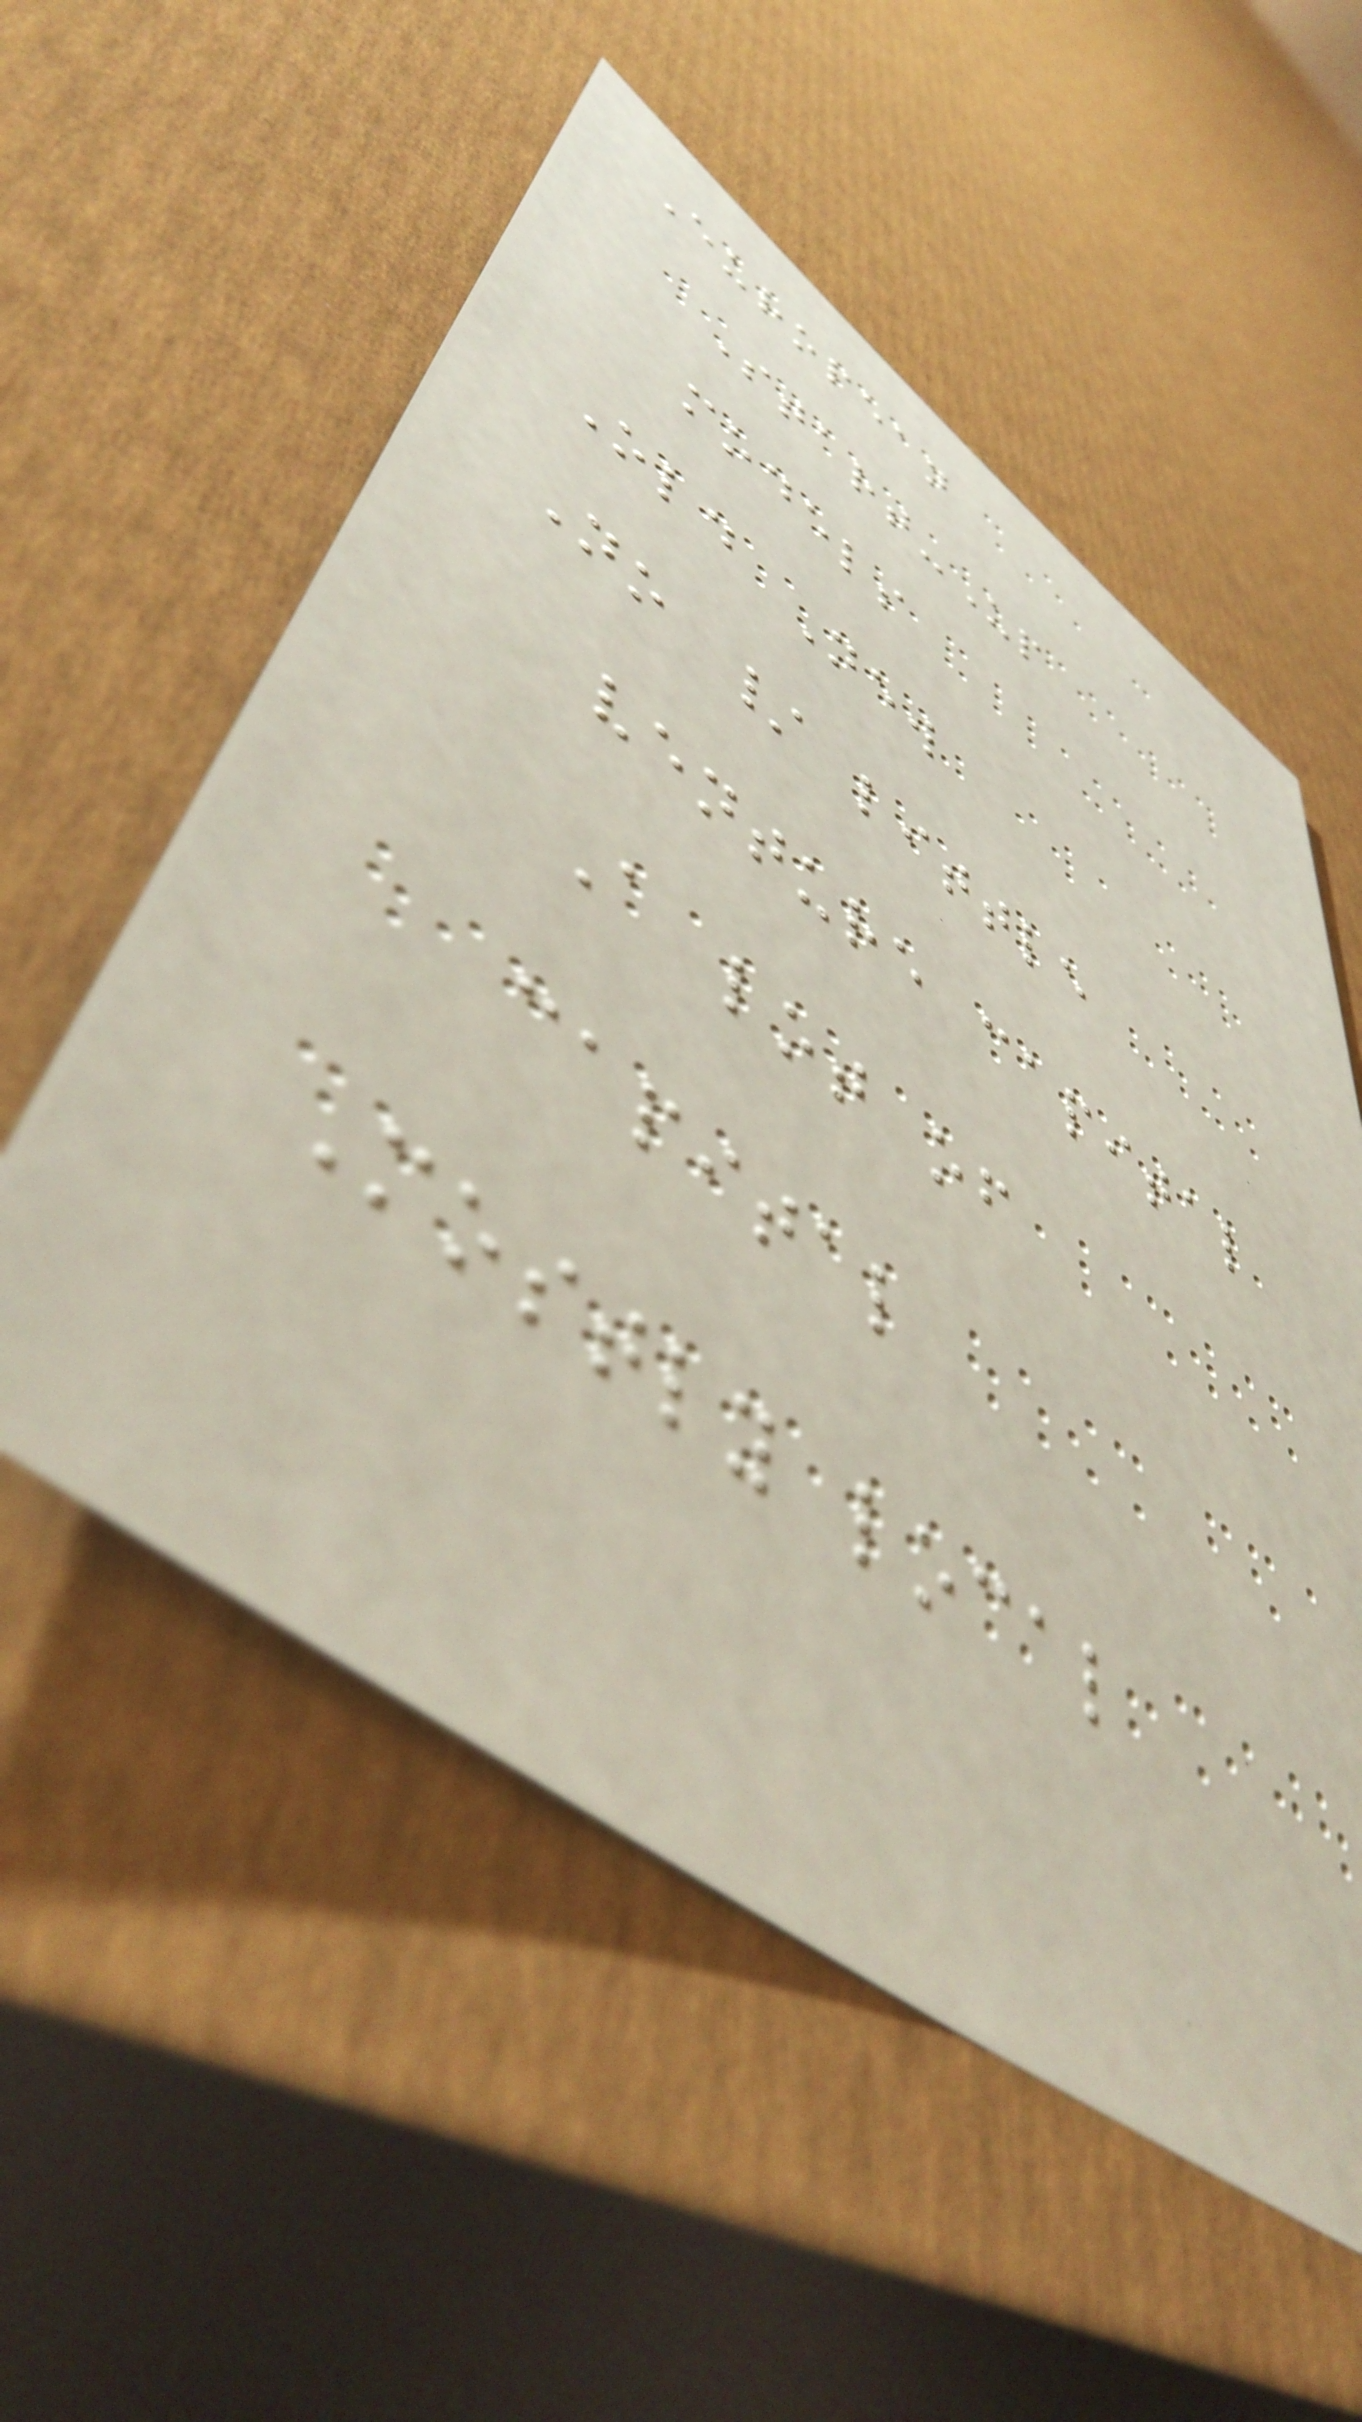European
Start-Up
models
Old New
No / little
venture capital
A lot of
capital
Mostly local
